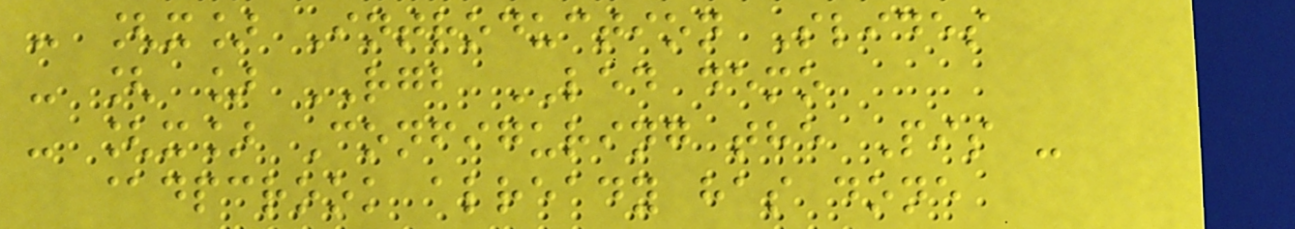- [x] Introduction Slides
- [ ] RGB LED demo
- [x] Configuring the Pis -
@dpcrook already has done
